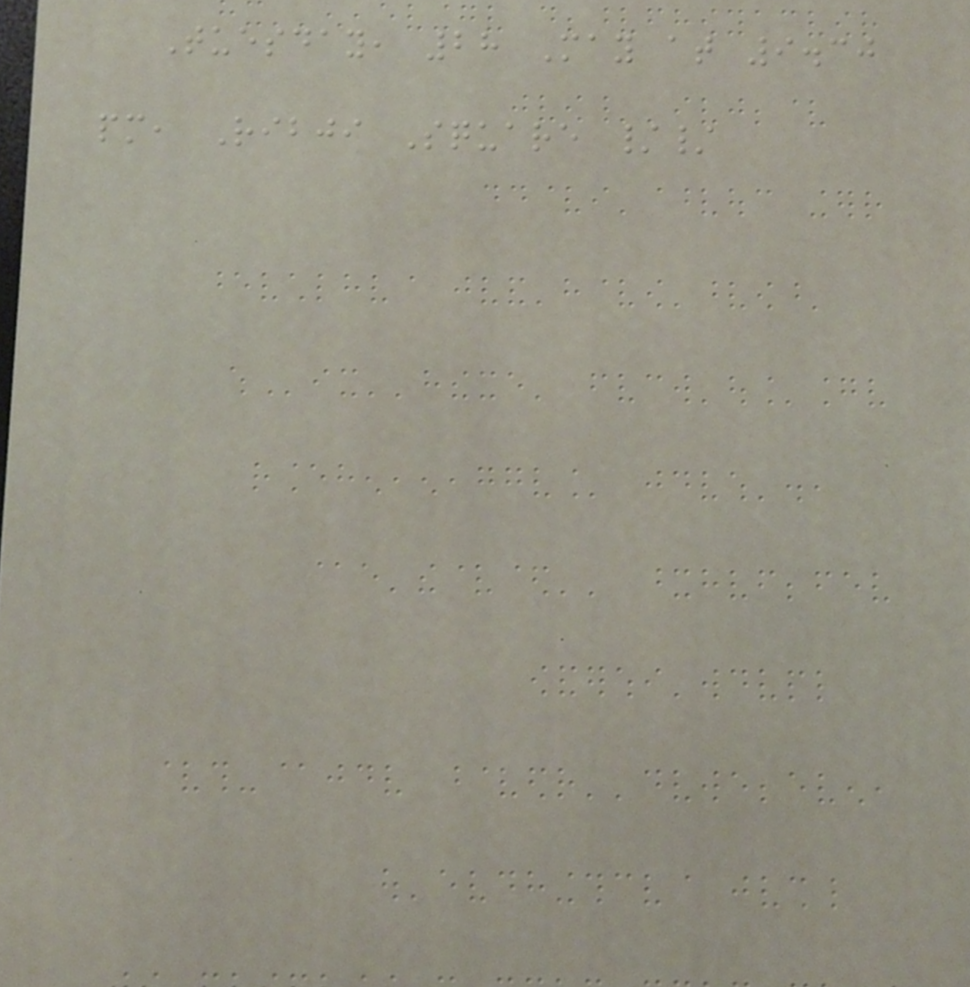Tuesday, 28 May at 9.30
pm, Ribji Square //
